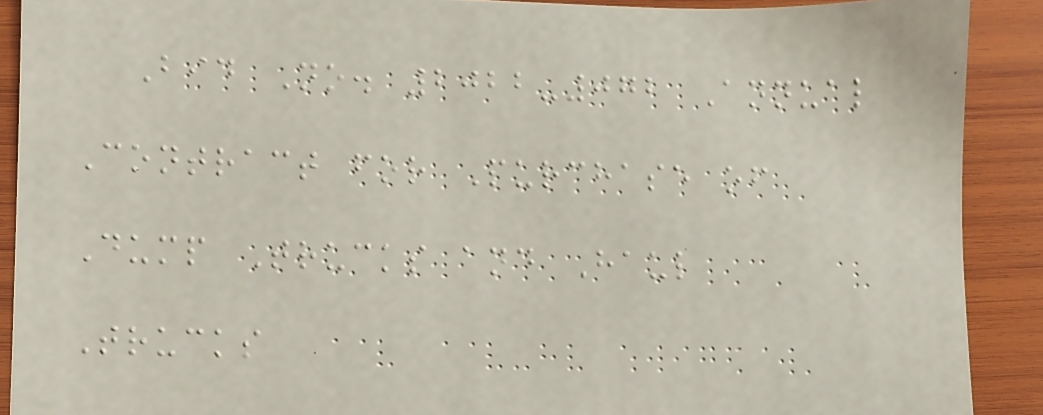Bid No. 2022-072 Annual
Contract for Purchase of
Dump Trucks and Haul
Trucks
